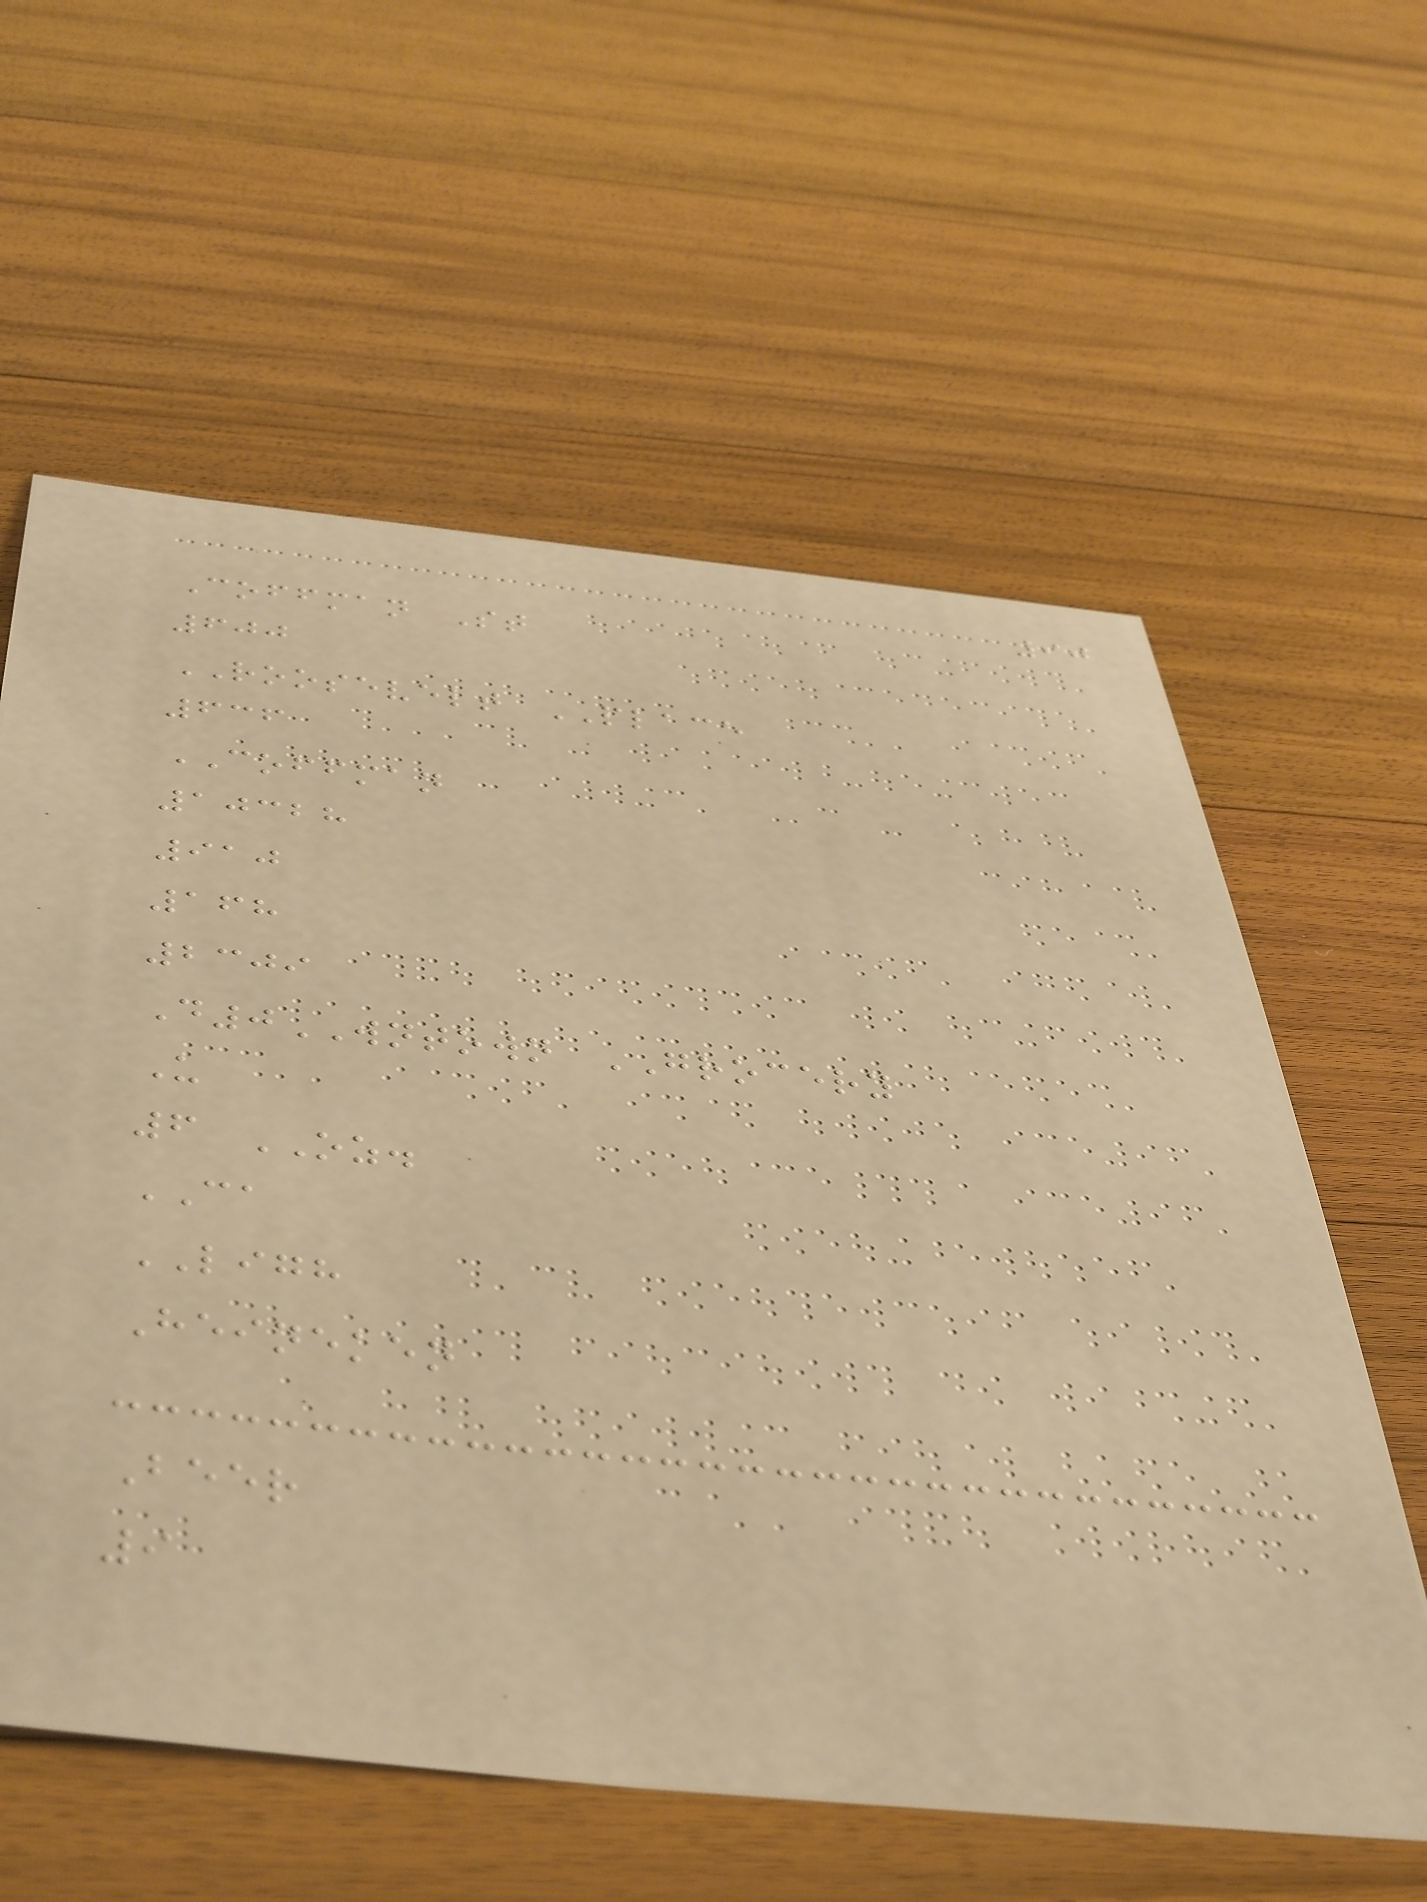90
Coffman St
600
ROOSEVELT PLACE
636
COFFMAN
10328
910
168
2309
D0WNTOWN GROCERY
U
6 OZ.
CA
LIGH
Heineken
Beer
9
